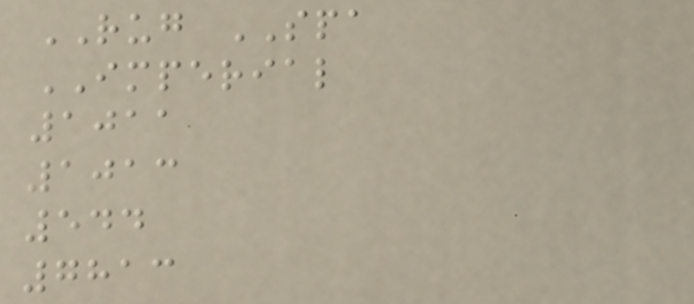RUG SPA
IMPERIAL
1011
1013
544
7813
